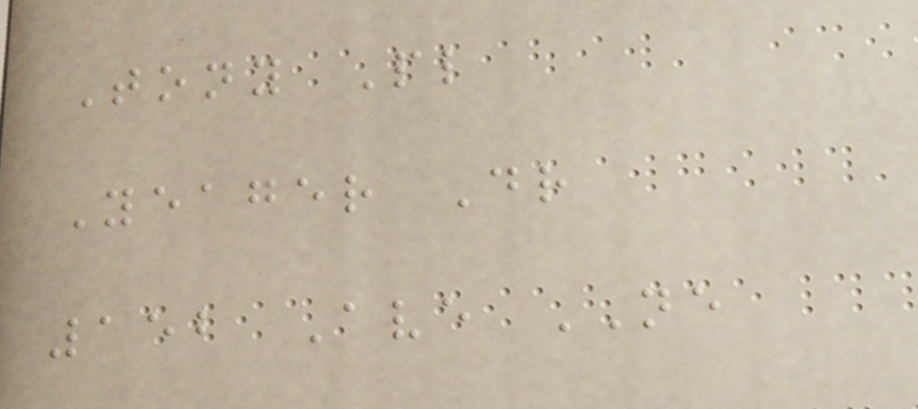Tony Pl
Yeager Dr
152 Ave NE
